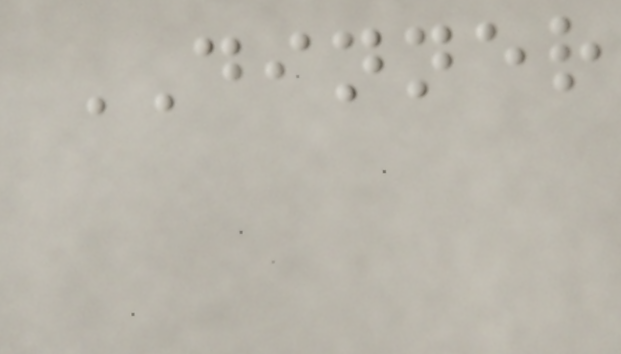DINNER
